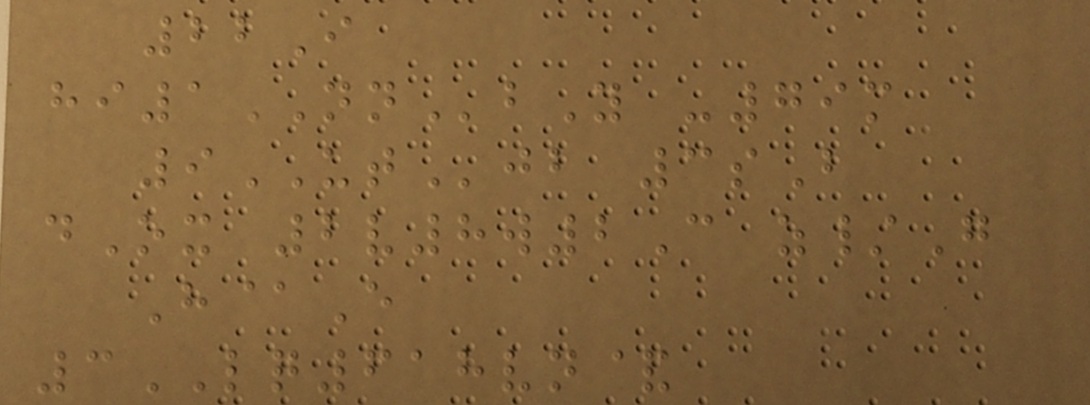22I
hi1NNbY -79m
9UTjb 3sB
dOx 2v8w2C z/G
H@E
3LQ618vn&
